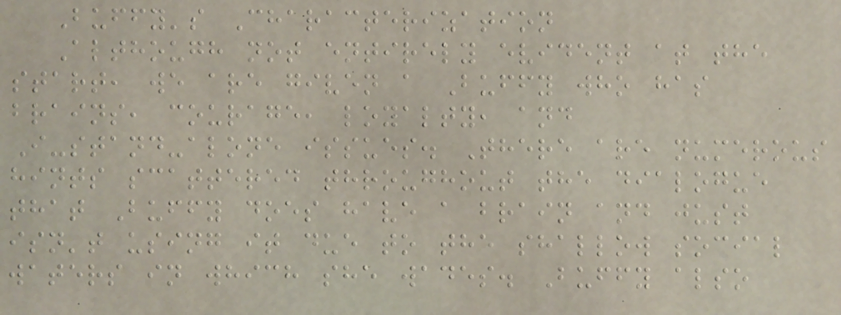Buffy's Characterization
Although not entirely evident at the
start, we are given a Buffy who has
brains, courage, loyalty, and
I-stand-alone issues. There are numerous
hints scattered throughout the dialogue
that Buffy does have a brain and just
isn't using it due to the shallow social
waters in which she wades. Buffy also
